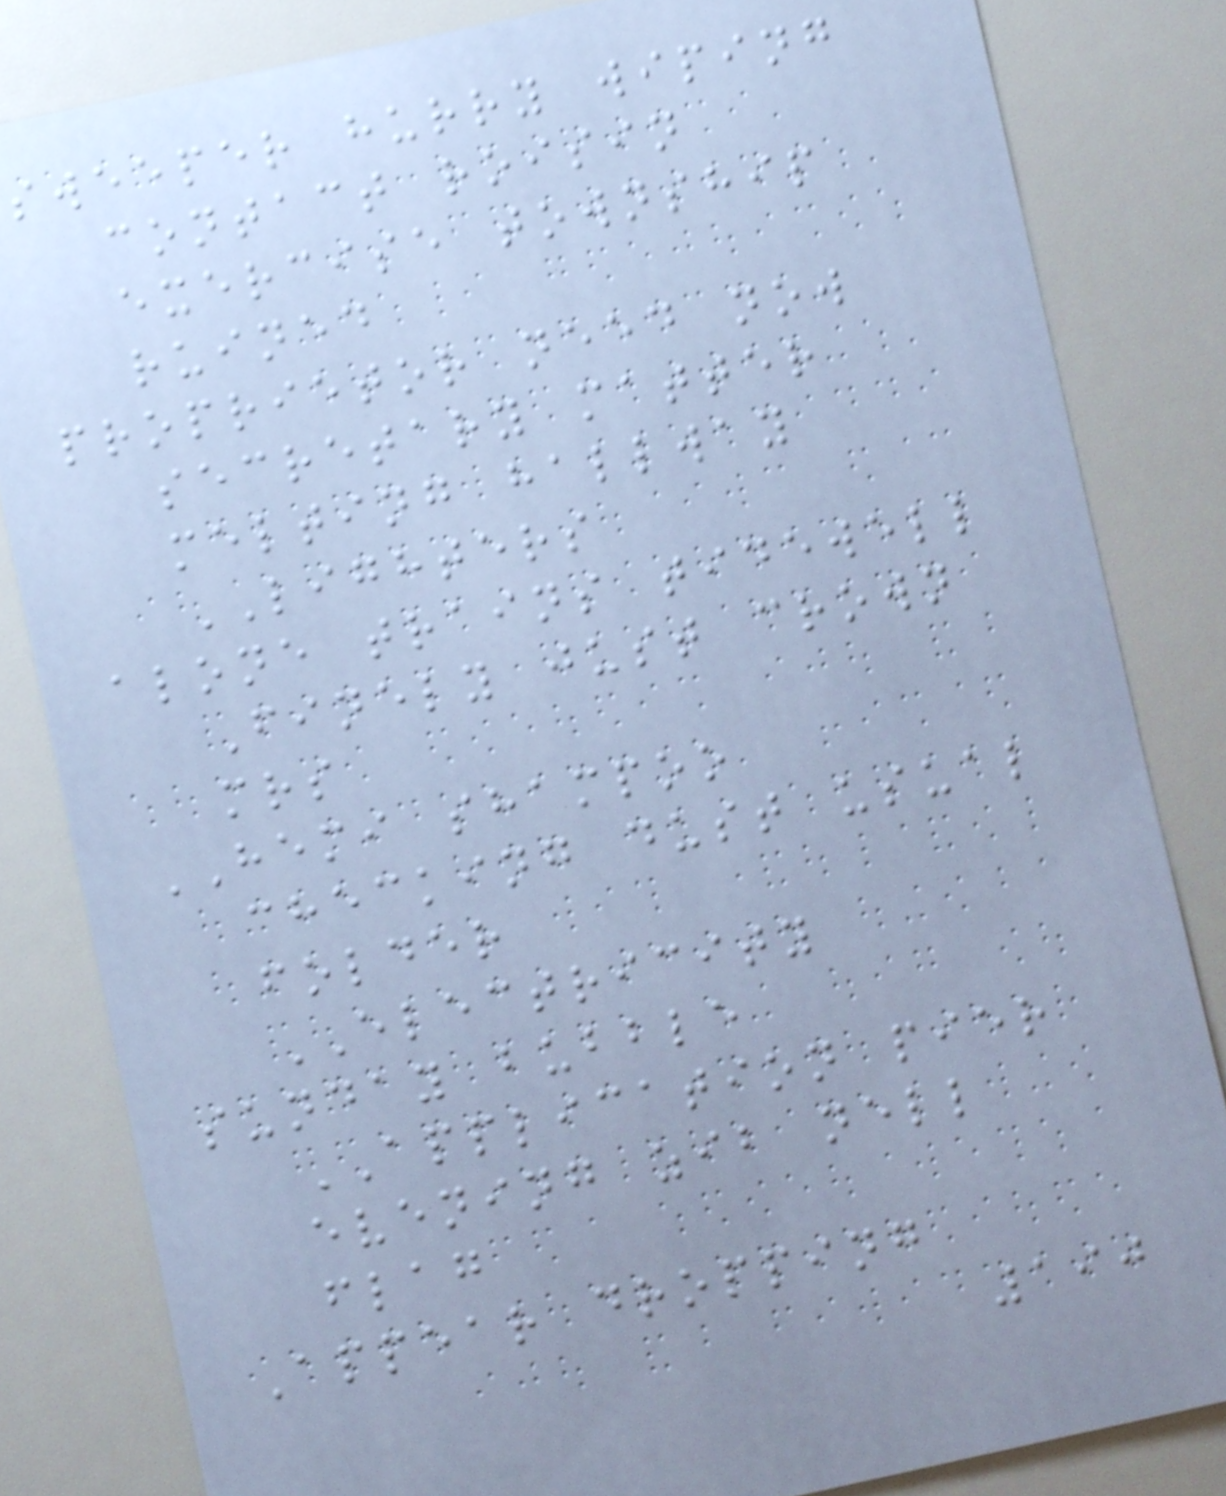sweeper hurry wiping
contact roisin
exercise township
ruined
proprietor need now
secretary matter
melting hallway
LIGHTERS
alone trains tidewell
Finely just crown
mrs
HEMI shampoo
checking dust usual
folder
ELECTRICITY
sunday bubble
APPLICATION pier
evening zib nell
flag
Appear dropping
190
